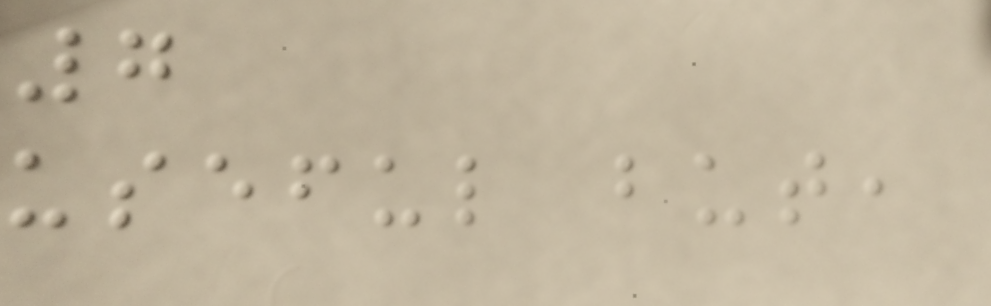7
useful but,
